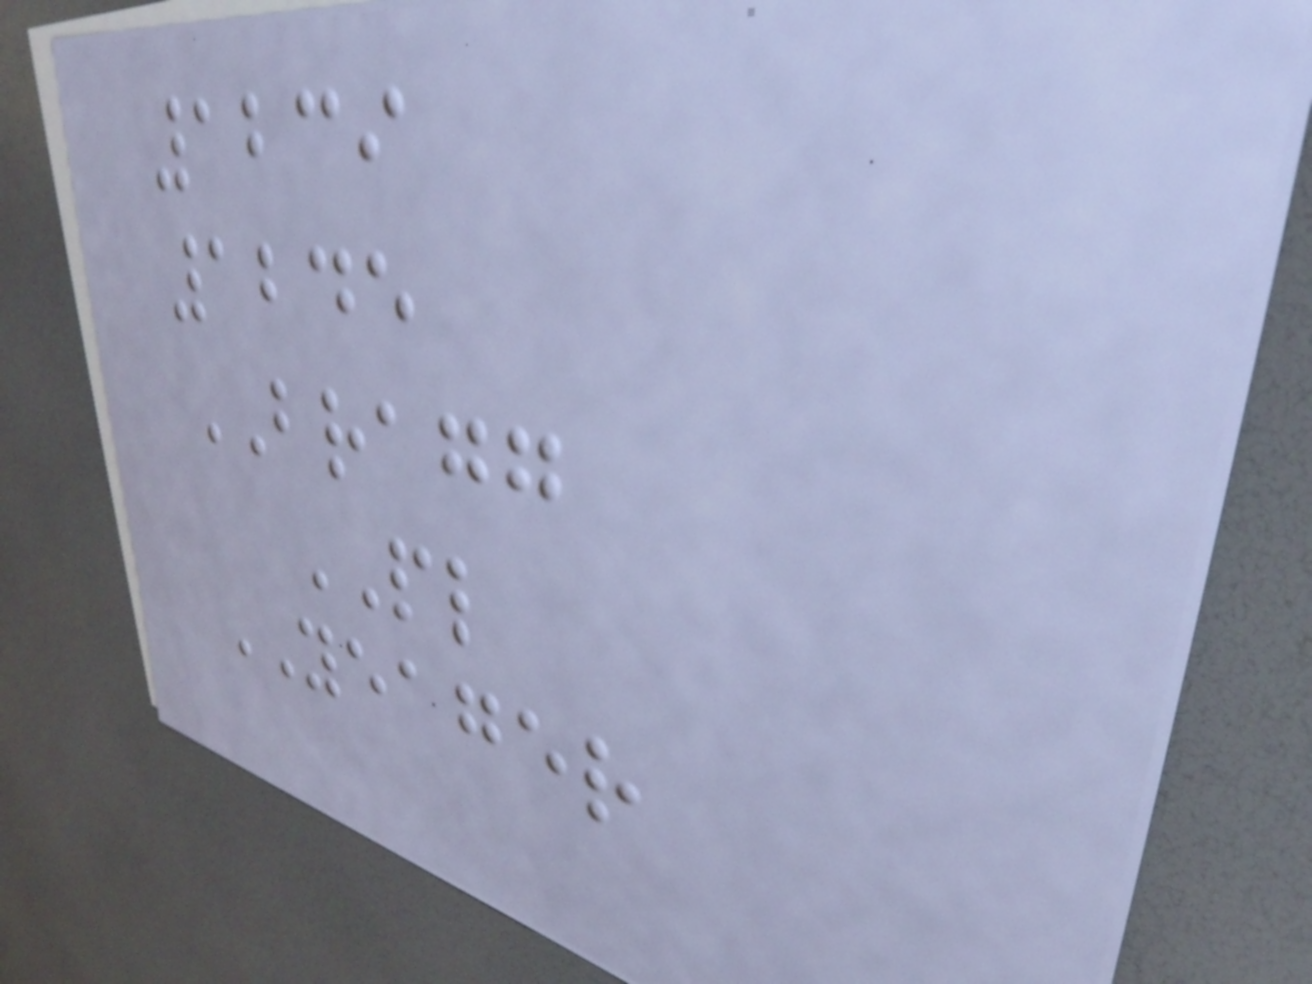1239
1245
BRAGG
PL
YEAGER
